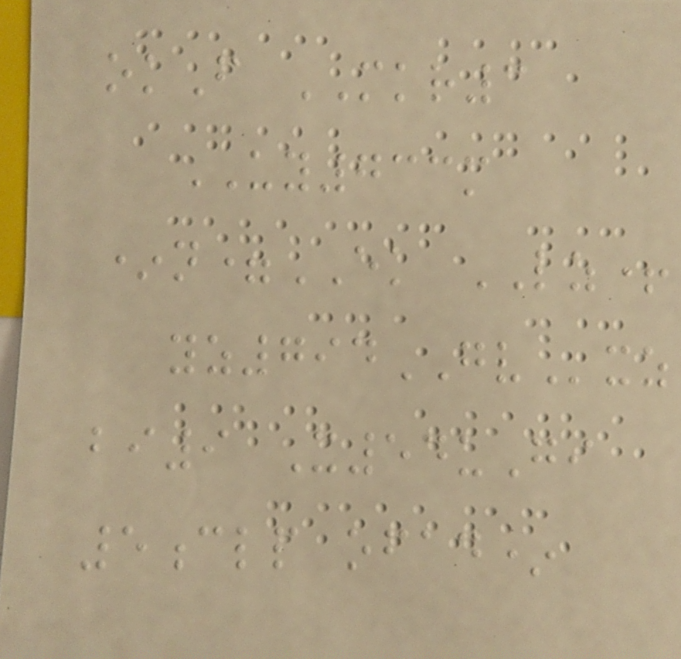okF MKR3
UY733m
*n=EK LZ+
yz794GVxz
bi9 X54uGi
5clp ofad*
